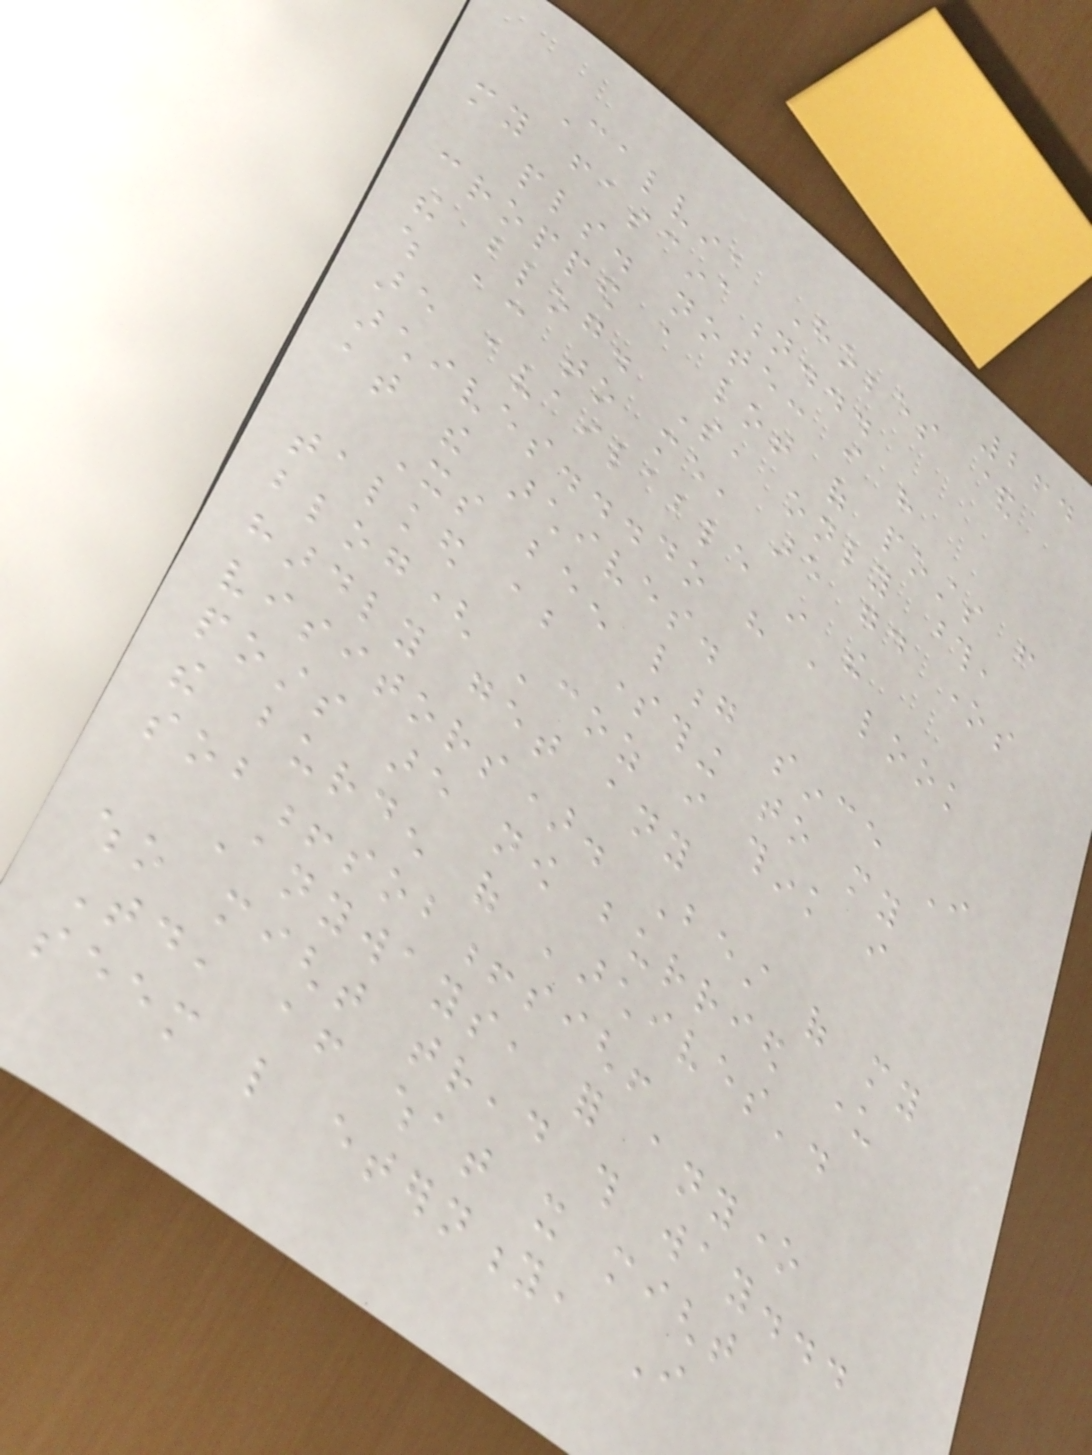264
Calvin, Hobbes &
my fascination...
pls. note: i have
cropped a lot of posts from
the blog. So, only those,
which according to me, are good ones
are available in the
archives...do have a look
at the archives.
Its been long since I
talked about something to my
blog( 'coz i think i
hardly get any
visitors). Best of my
posts are now burried under
the burden of 'archives'.
sob!sob!sigh!
Anyways, for anyone
who might tread this way...
Today, after what it might
seem like eternity, I
